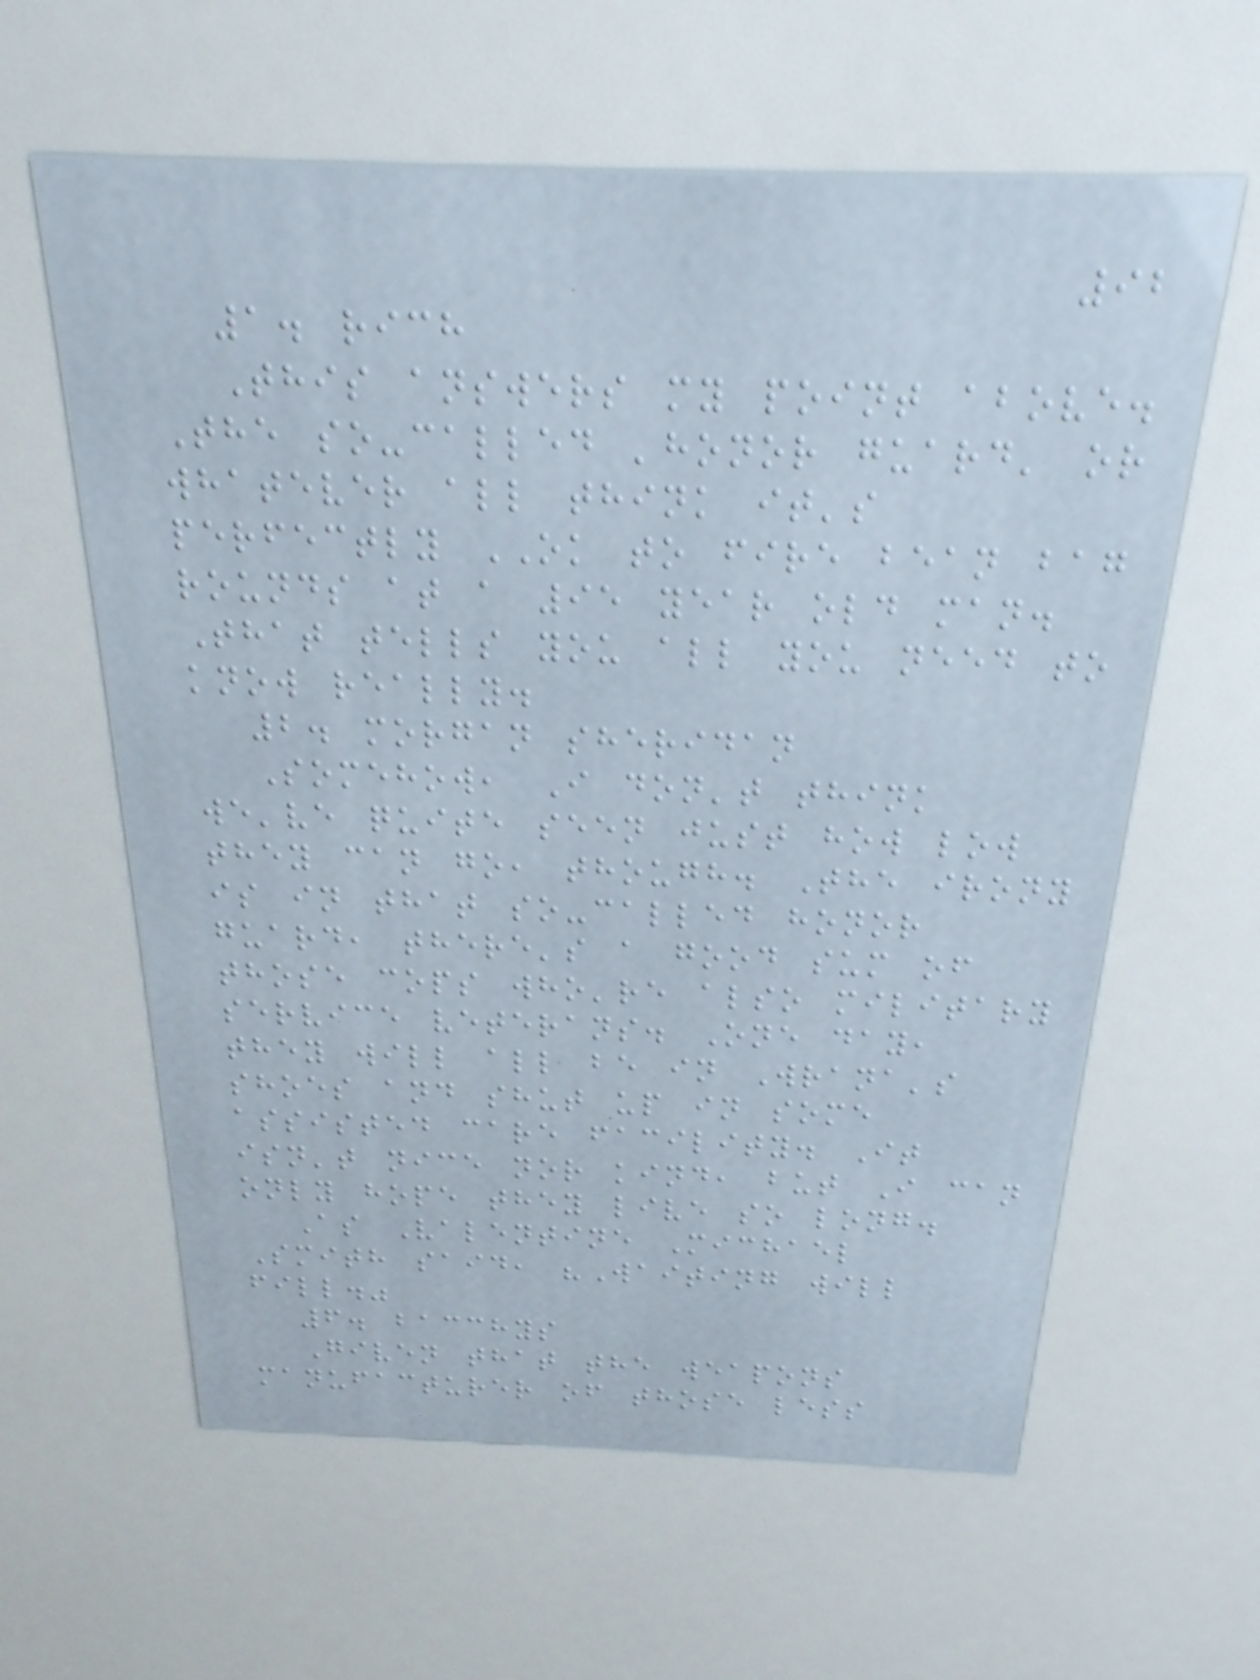92
1. rich
This answers my point above.
The so-called 'honor guard' or
whatever all think it's
perfectly OK to fire bean bag
rounds at a 95 year old man.
That tells you all you need to
know really.
2. morgan sheridan
Somehow, I don't think
we've quite seen just how low
they can go, though. The irony
is in that so-called honor
guard, there's a good sum of
those cops who're also military
service veterans. One day,
they will all be in Wrana's
shoes and shut up in some
assisted care facility. It
isn't nice nor kind, but I can
only hope they live so long.
As Valentine Michael
Smith said, "Waiting will
fill."
6. bacchys
Given that the weapons
manufacturer of those less
